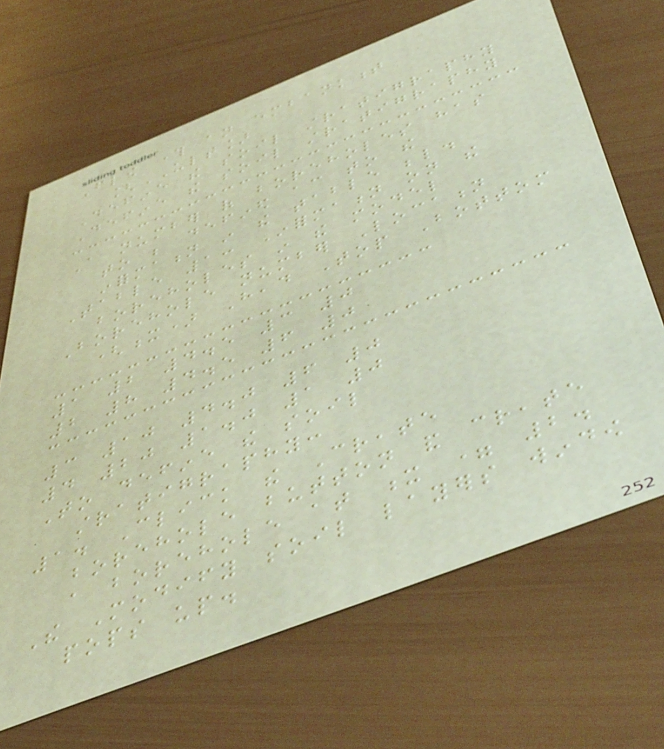Flow through an embankment
[ULT]
Define the soil stratigraphy
Define the soil stratigraphy
A number of boreholes has
to be defined according to the
information in the table below.
Table 1: Information on the
boreholes in the model
Borehole number Location
(x) Head Top Bottom
1 2 4.5 3 0
2 8 4.5 6 0
3 10 4.0 6 0
4 20 1.0 1 0
To define the soil
stratigraphy:
1. Click the Create
borehole button and create
a borehole at x = 2.
The Modify soil layers window
pops up.
